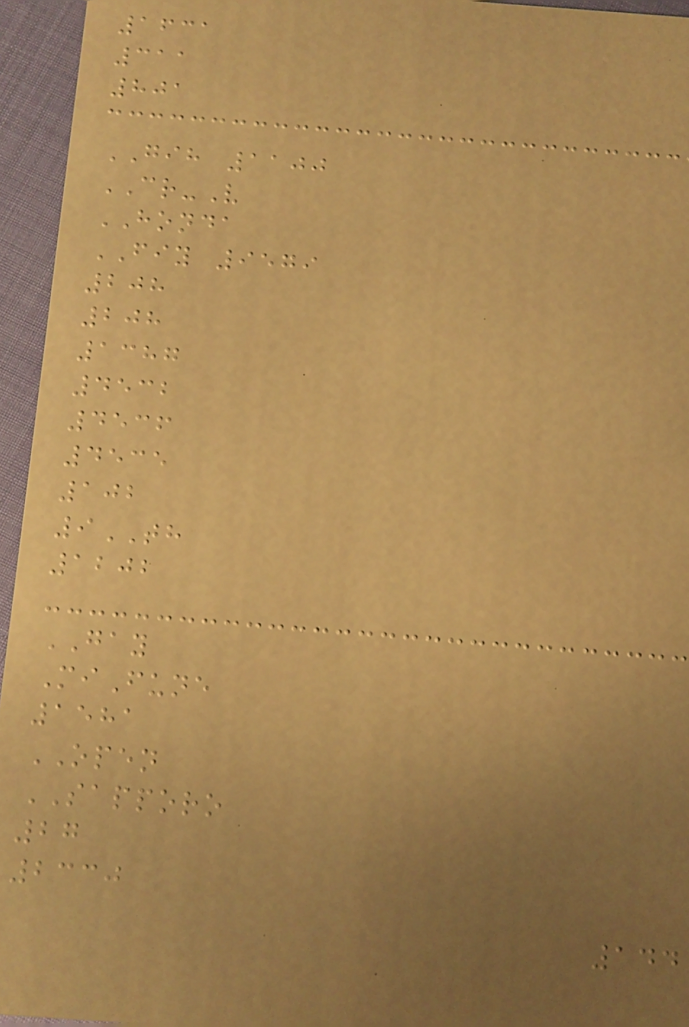1631
311
801
GIH 1100
CR-V
HONDA
FIY 9579
208
208
1387
4532
4536
4535
102
9TH
1202
GAY
MiFune
1581
OPEN
SAPPORO
27
2330
144
